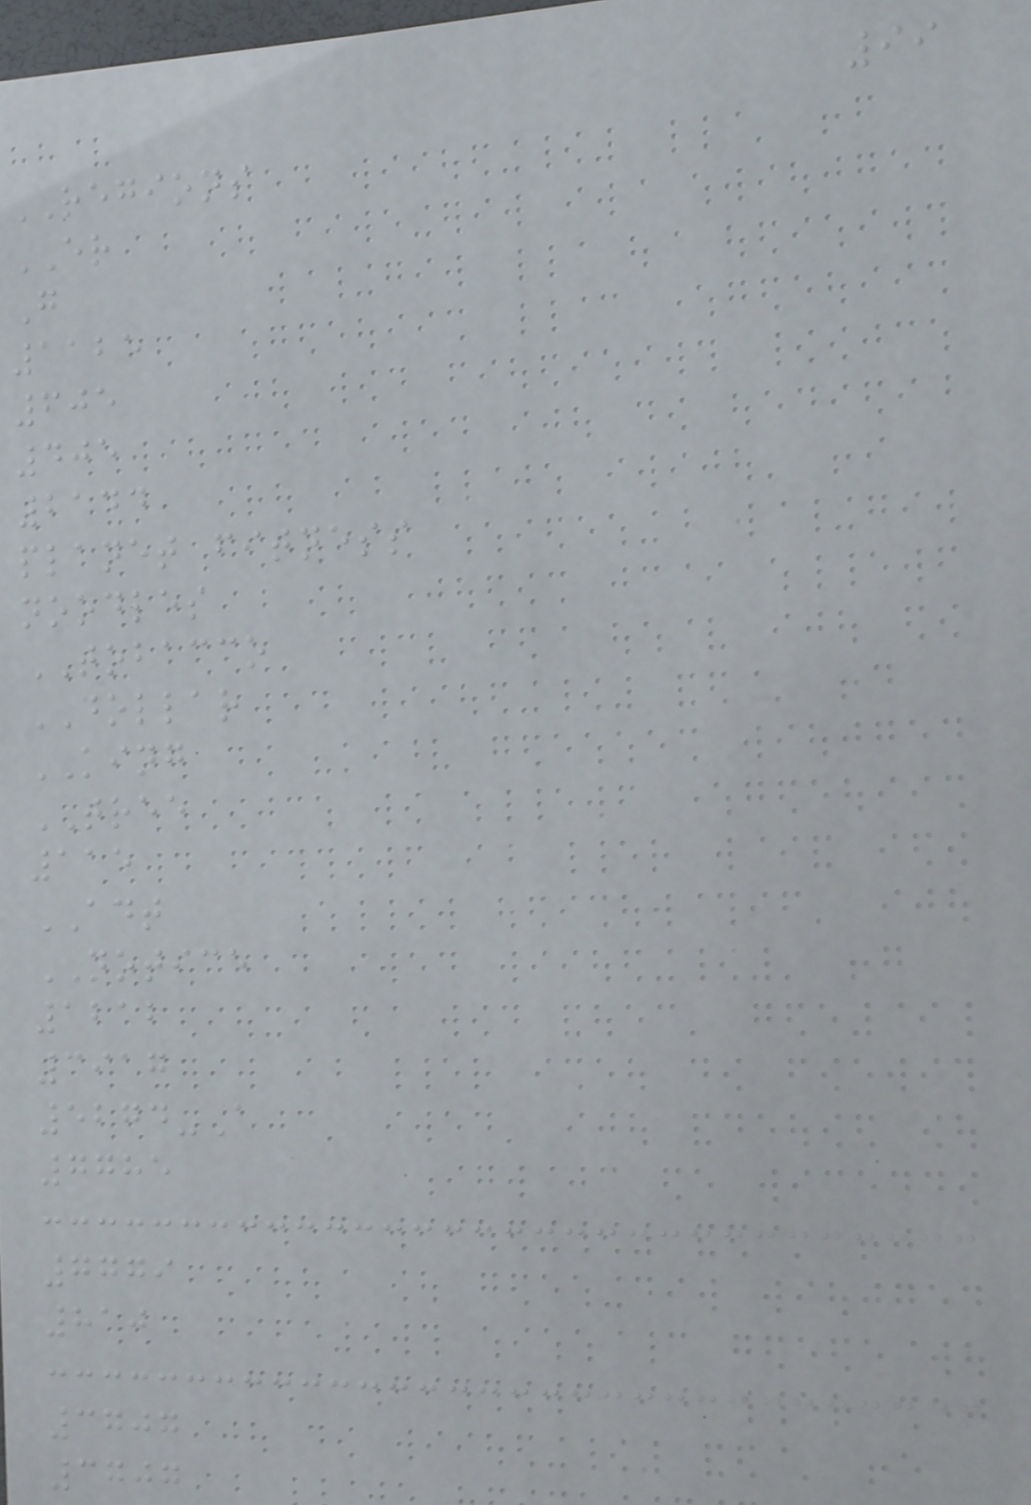99
REGIONS
ER
G
1125
605
405
2144
planet fitness
noodles
TOBACCO
DOLLAR
KING
TREE
115
ADT
NOTICE
1212
3917
5274-A
7785
7779
810
3707
3707
